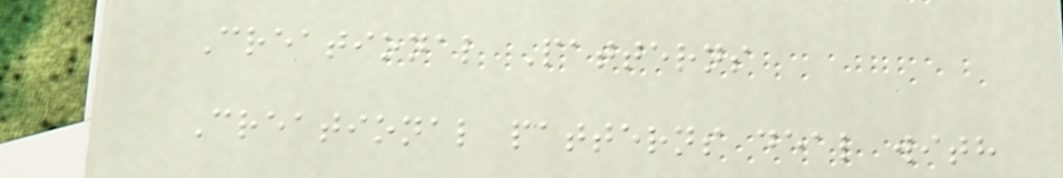Creational Patterns
Creational patterns deal with
